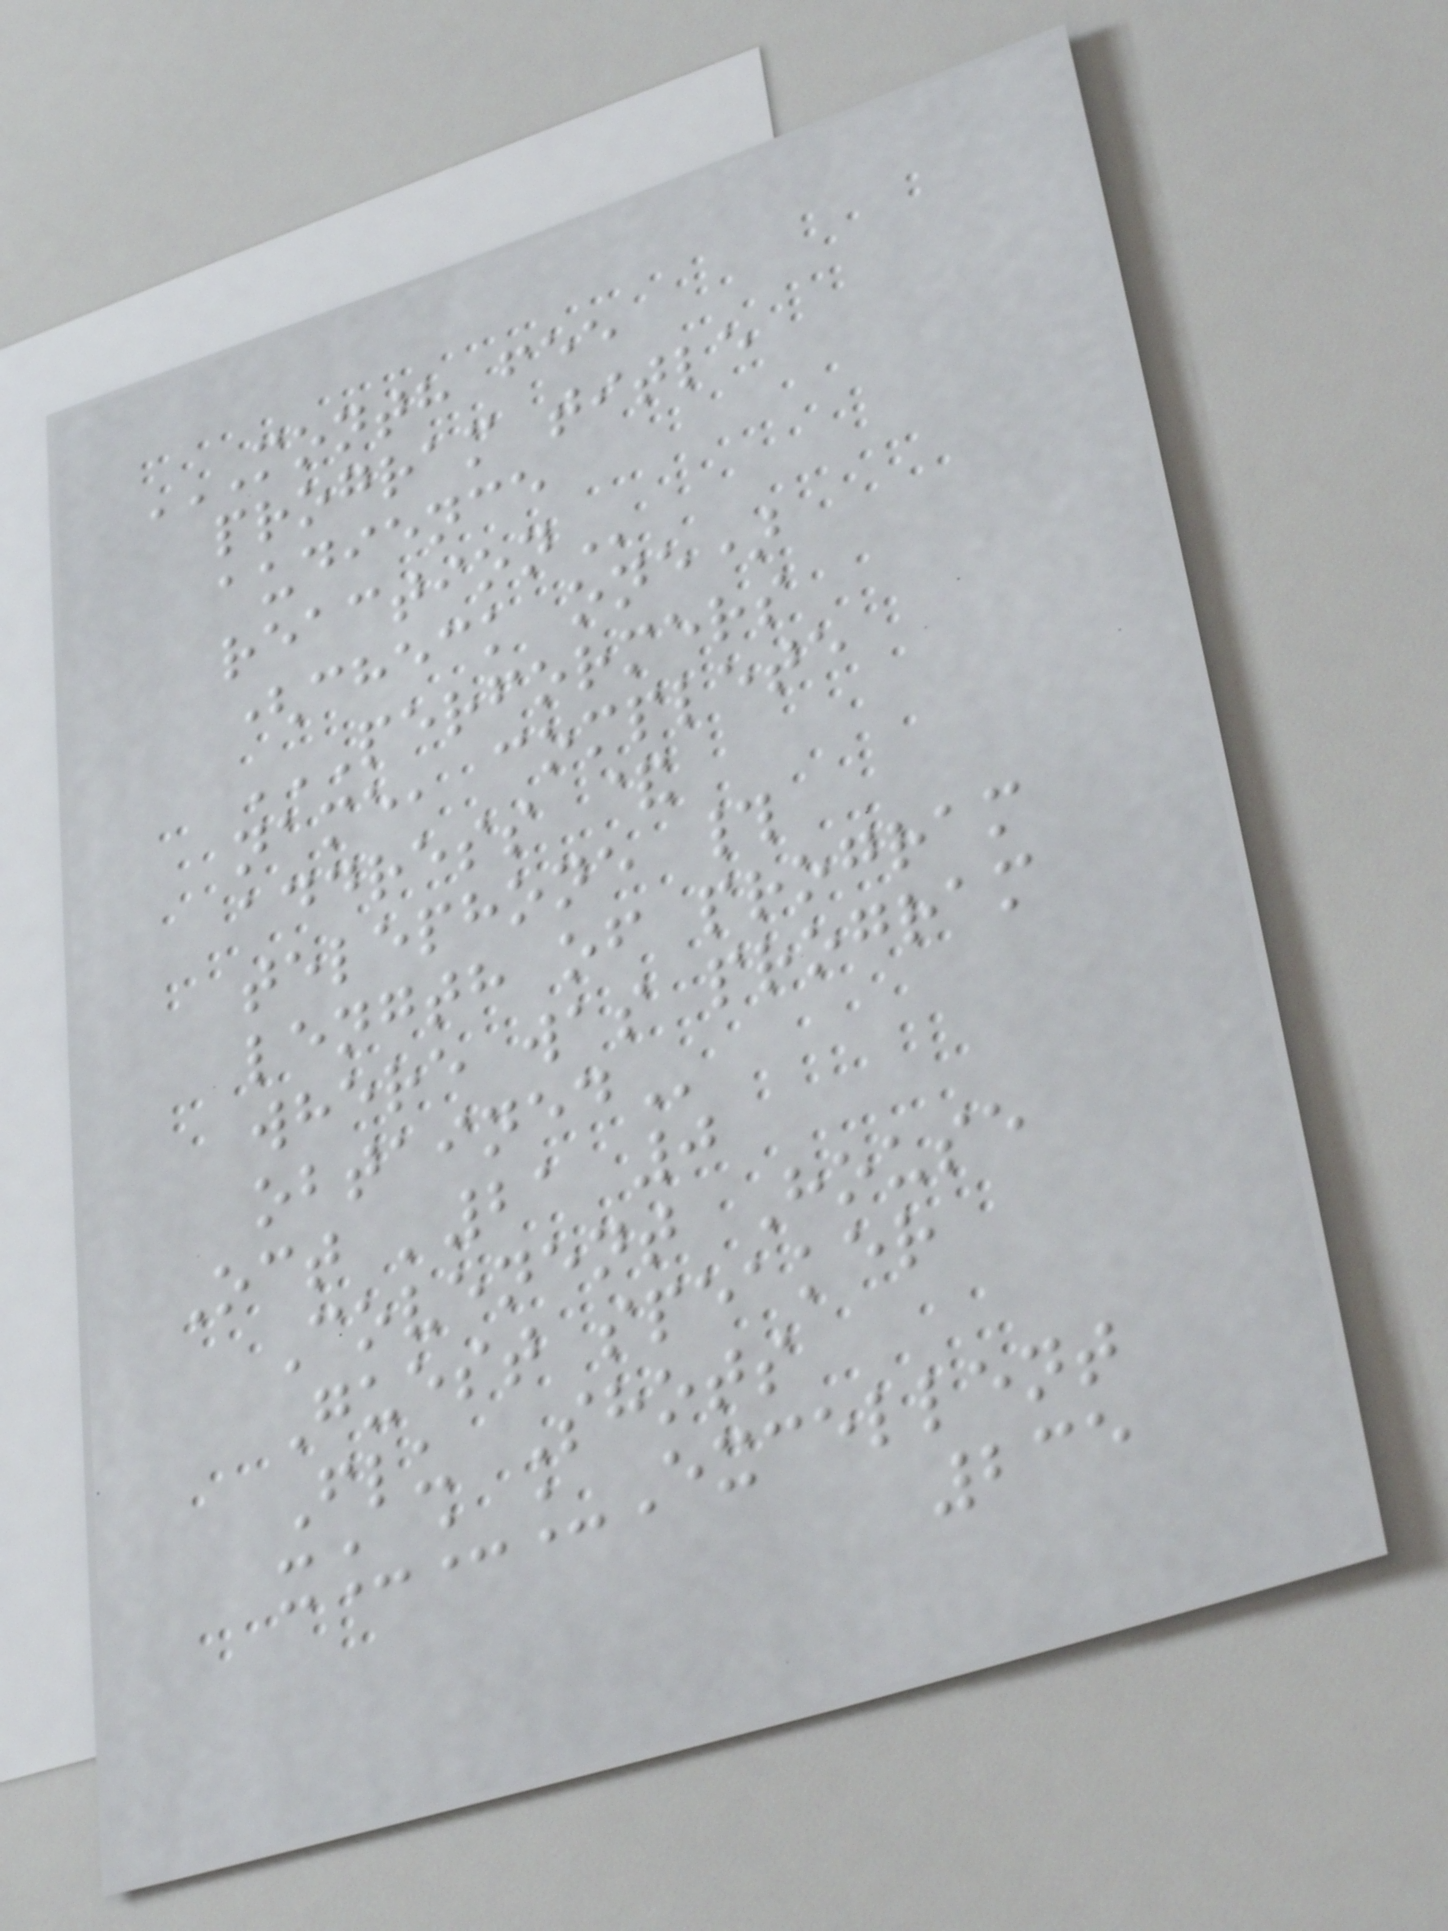MONTH FEE
PROGRAM TITLE
AUDIENCE
REACTION
(check one)
PERFORMERS
NAME, COMPLETE
ADDRESS &
TELEPHONE #
LENGTH OF PROGRAM
WHERE WAS PROGRAM
OBTAINED
Oct '21 0
Covenent House
Guest speaker
Flu Shots
x___Excellent
235
